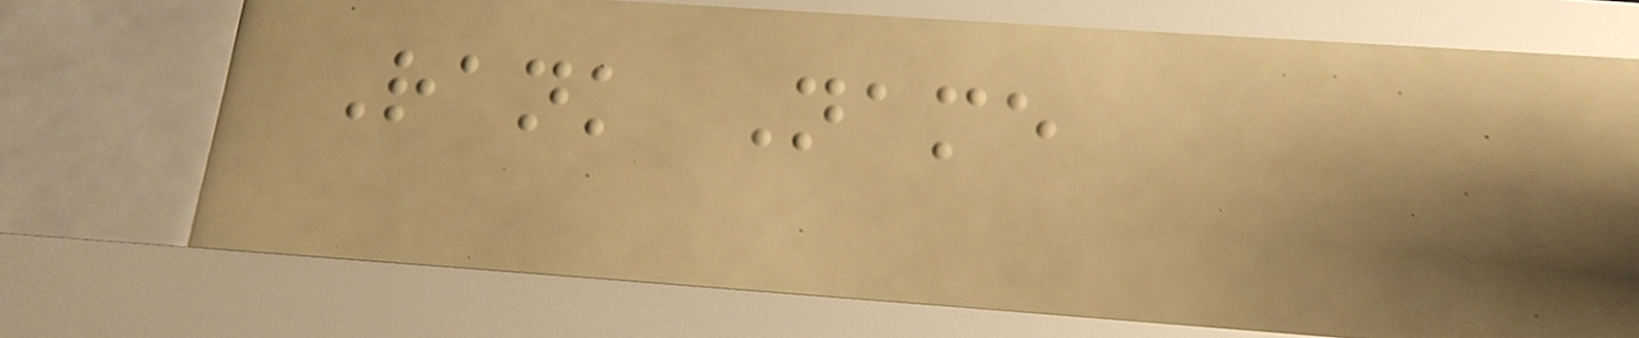Rank Name
